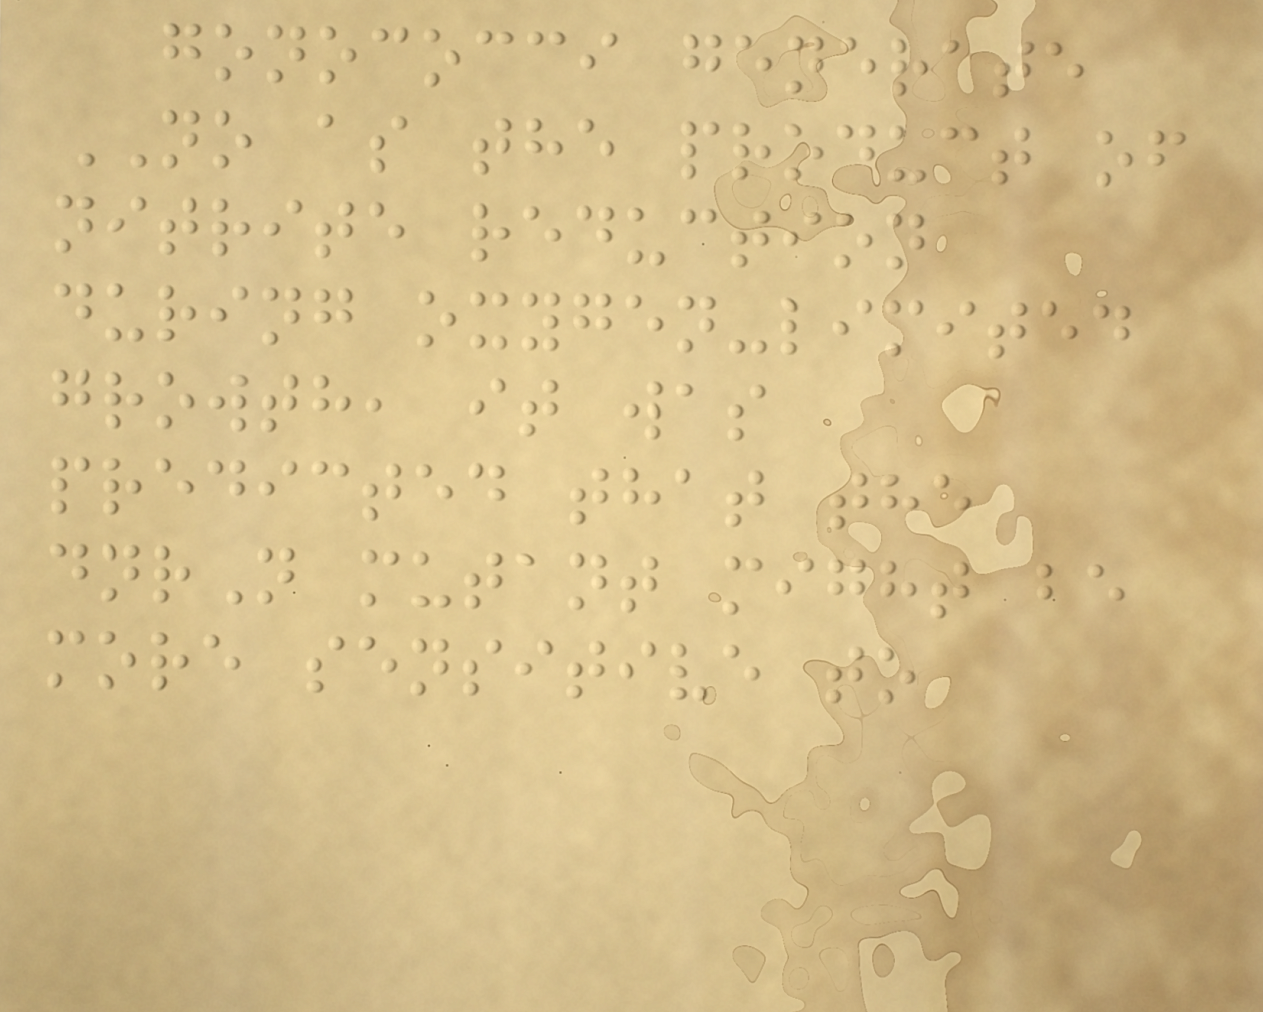gonococci generate
NO as the product of
nitrite reduction
during oxygen-limited
growth, it was
predicted that the
dnrN mutant might be
more sensitive to
